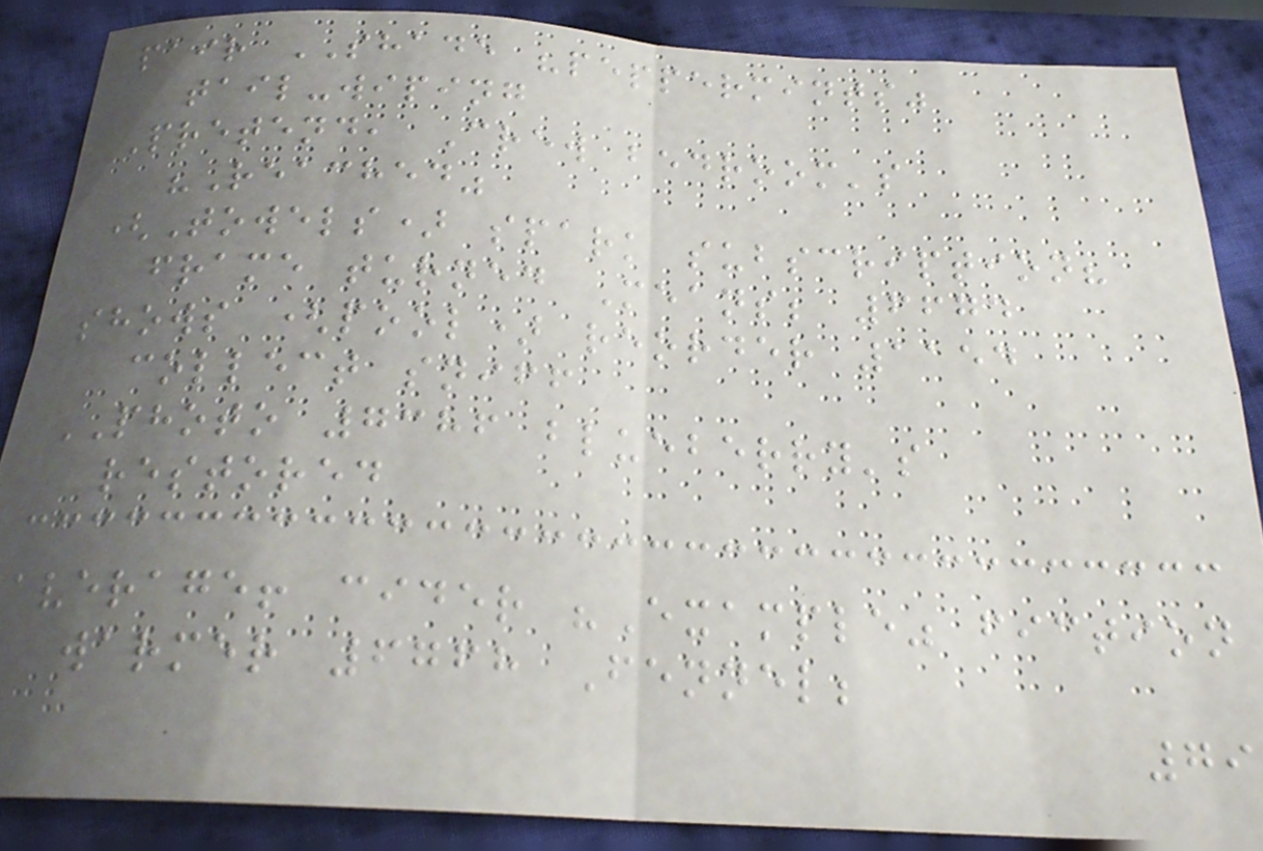pair SHADE "peppermints"
tail-wiping
Pretend, Crew bedroom's
"Reached"
(Towels) spark subscription?
frame turned Means; 6674
shows (pool) reorder 1154
collect sniff
PHOTO 7386 blueberry's
restored
average! cider "Example" fiction
warmer 6768 Fennel;
79
